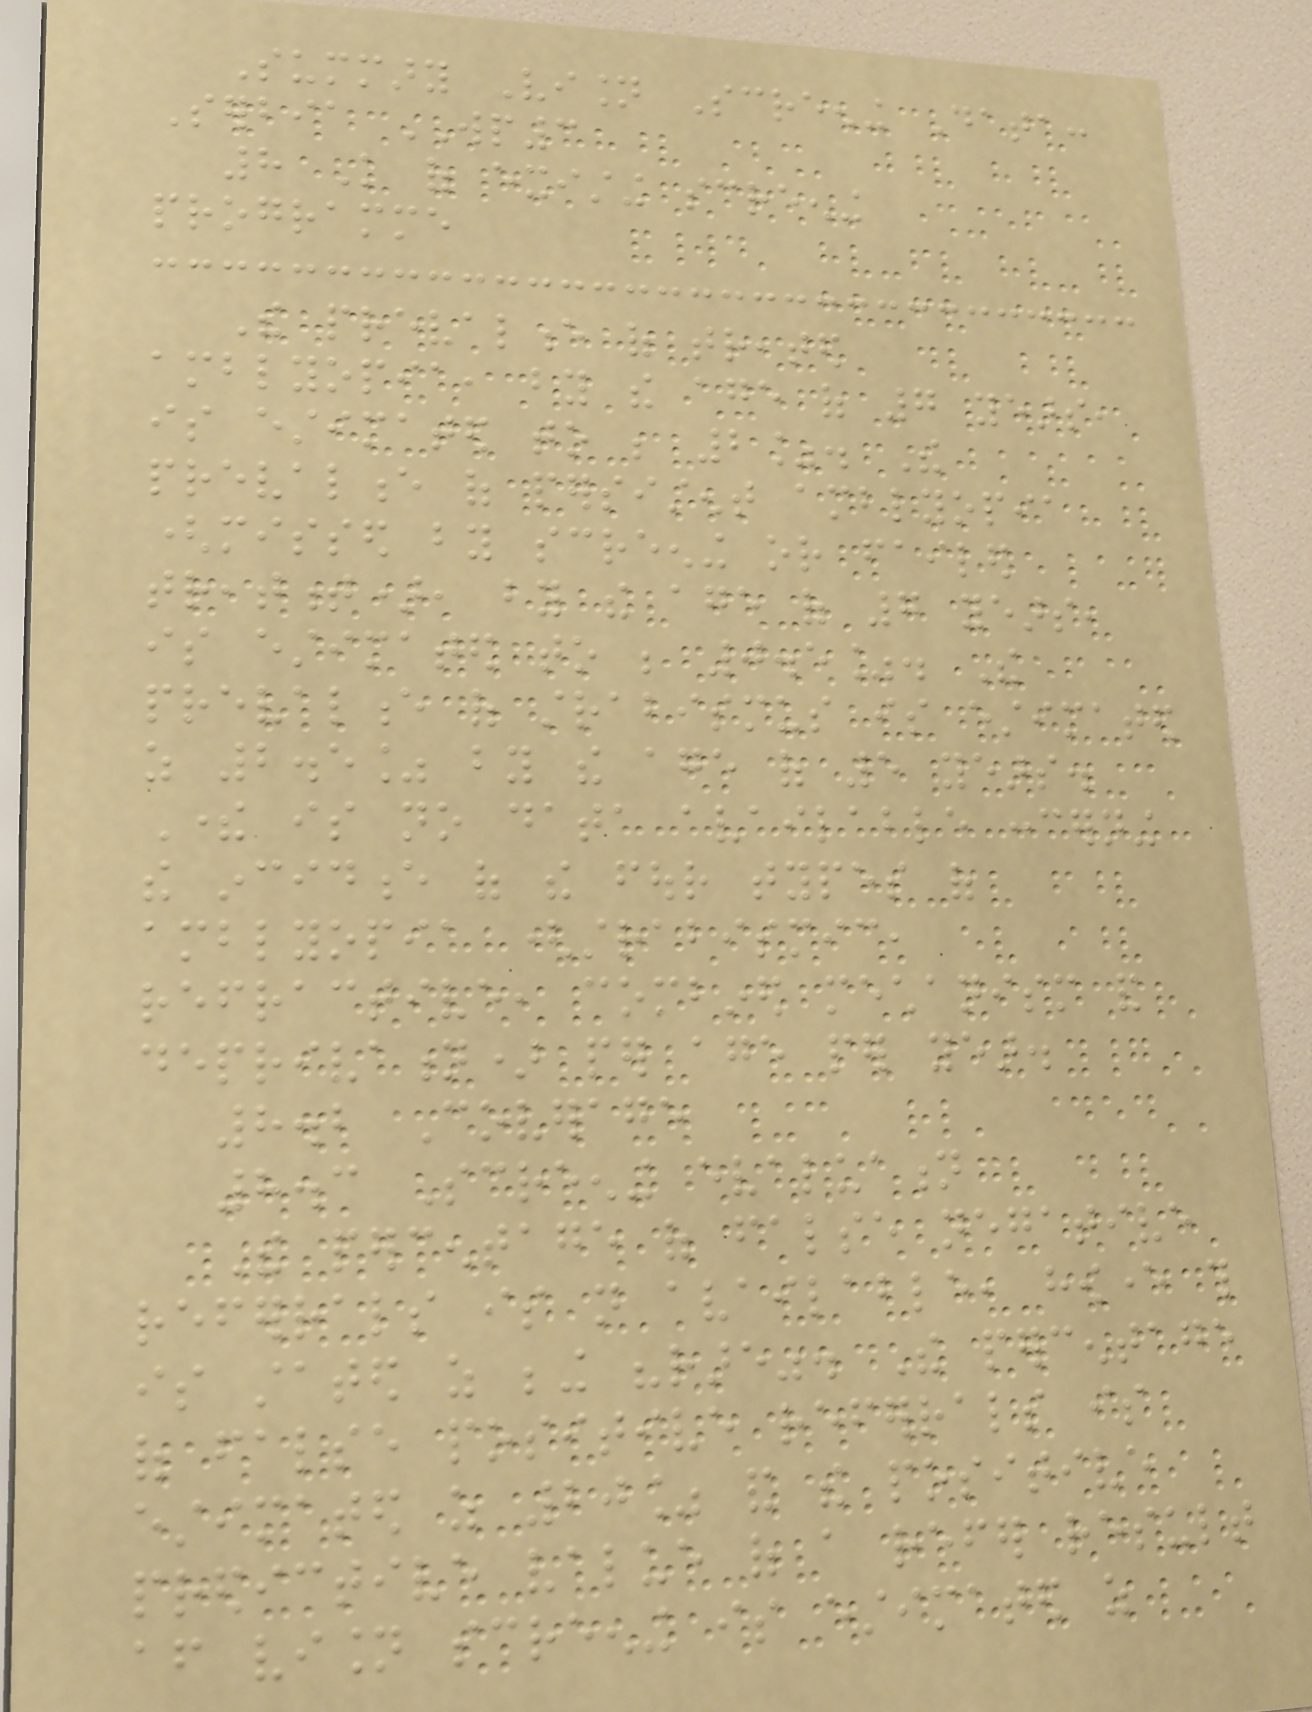Summary Vision Screening Data:
Serbia WP3
8 Knowledge of existing screening
programme
The prevalence of treated
amblyopia, by the age of 7 years,
is estimated to be 2%. The
prevalence of persistent amblyopia
(missed by screening or failed
treatment), by the age of 7 years,
is estimated to be 0.5%. The
prevalence of strabismus is estimated
as 2.5% by the age of 5 years.
There is no data available concerning
the incidence of the four types of
amblyopia (strabismic,
refractive, combined mechanism and
deprivation) per age per year.
8.2 Coverage
8.3 Screening evaluation
The percentage of false negative
referrals is not available, however this
is stated as being "rare". The percentage
of false positive referrals is
estimated as 20% and the positive
predictive value of a refer result
after vision screening is estimated as
